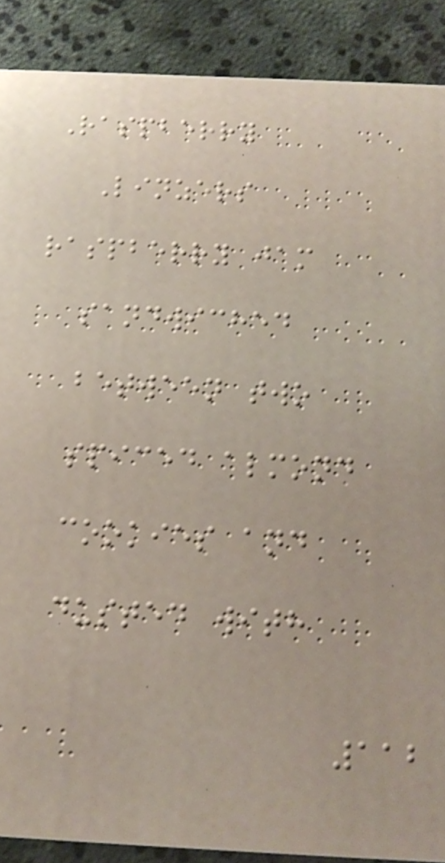Raspberry
Linzers
raspberry jam
sandwiched
between two
spiced almond
cookies and
dusted with
112
